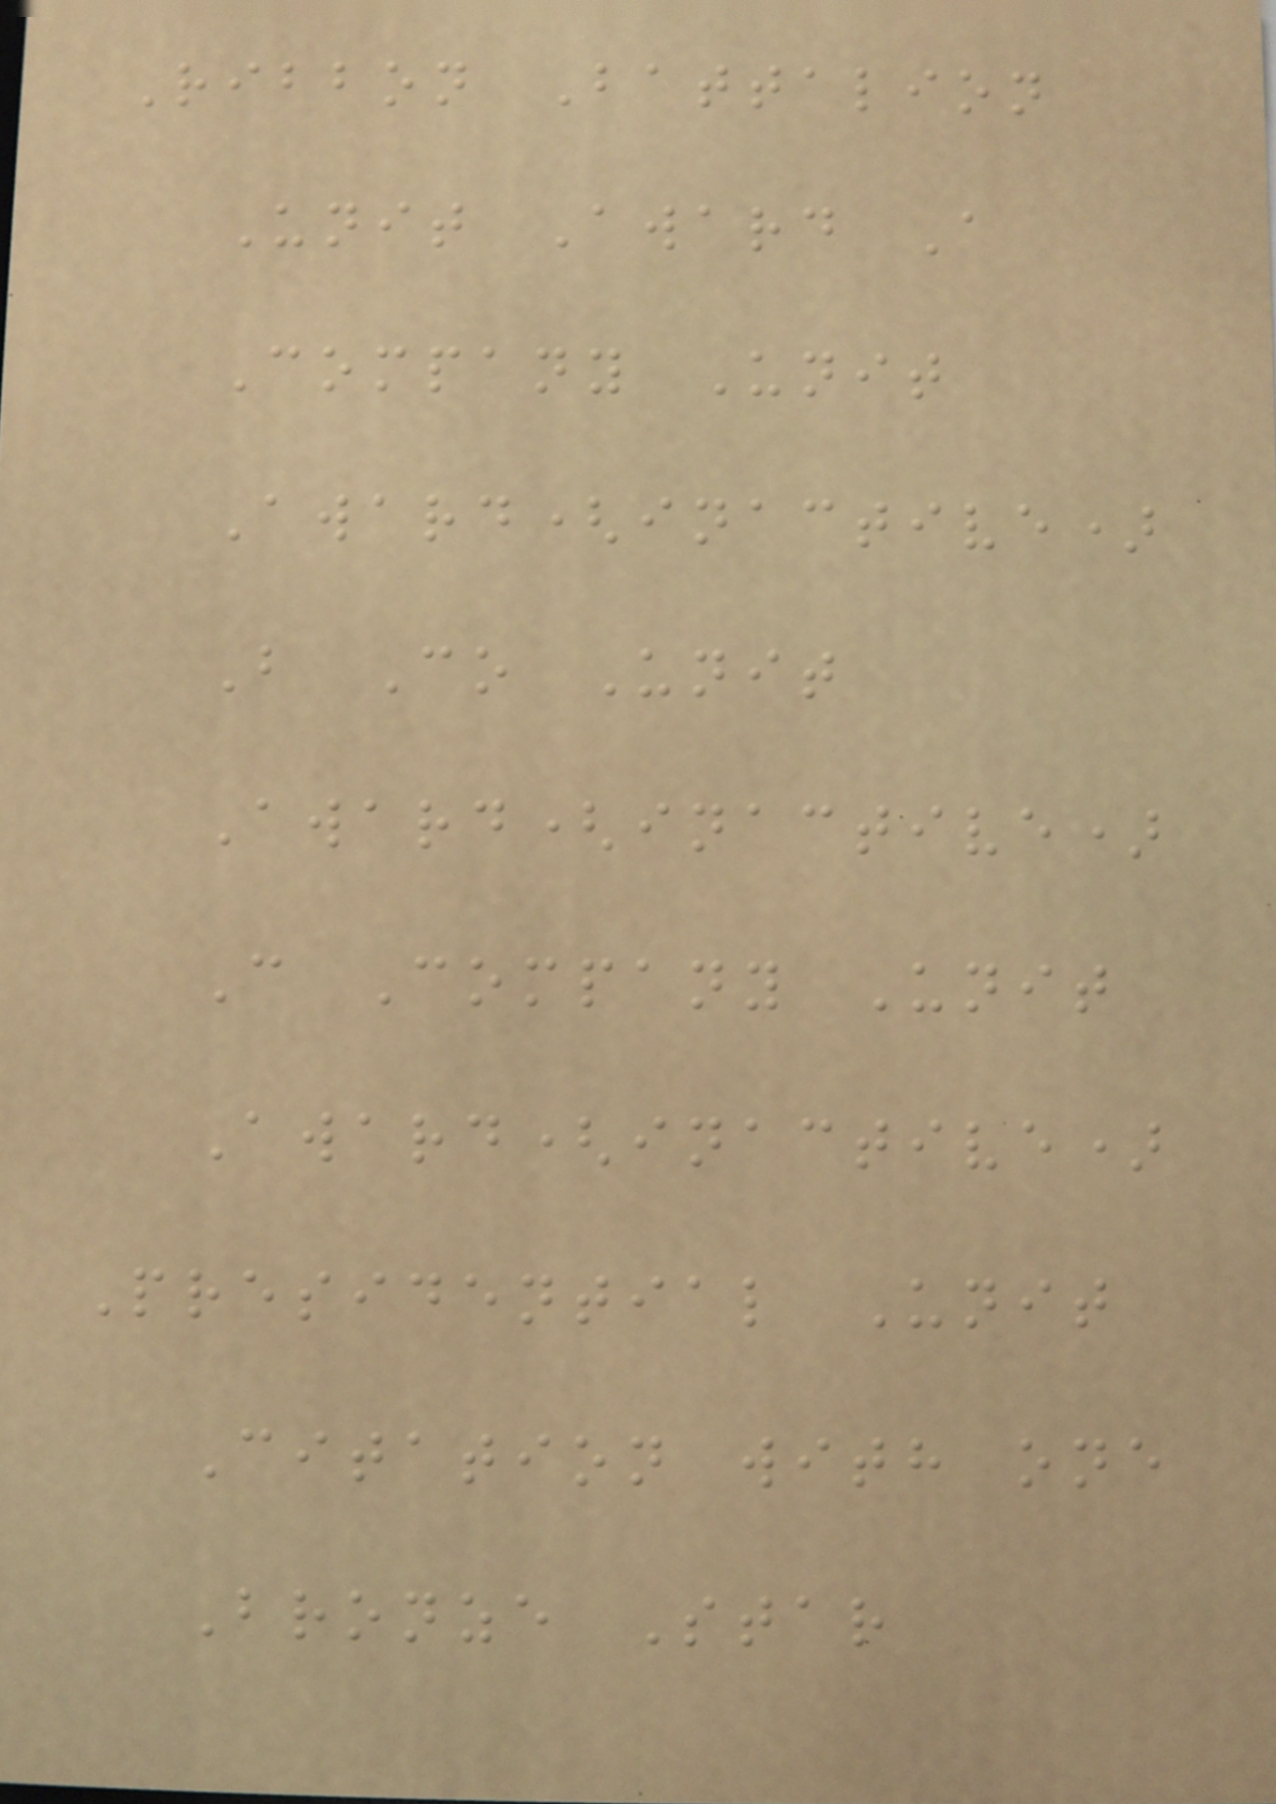Ribbon Battalion
Unit Award A
Company Unit
Award(inactive)
B Co Unit
Award(inactive)
C Company Unit
Award(inactive)
Presidential Unit
Citation with one
Bronze Star
